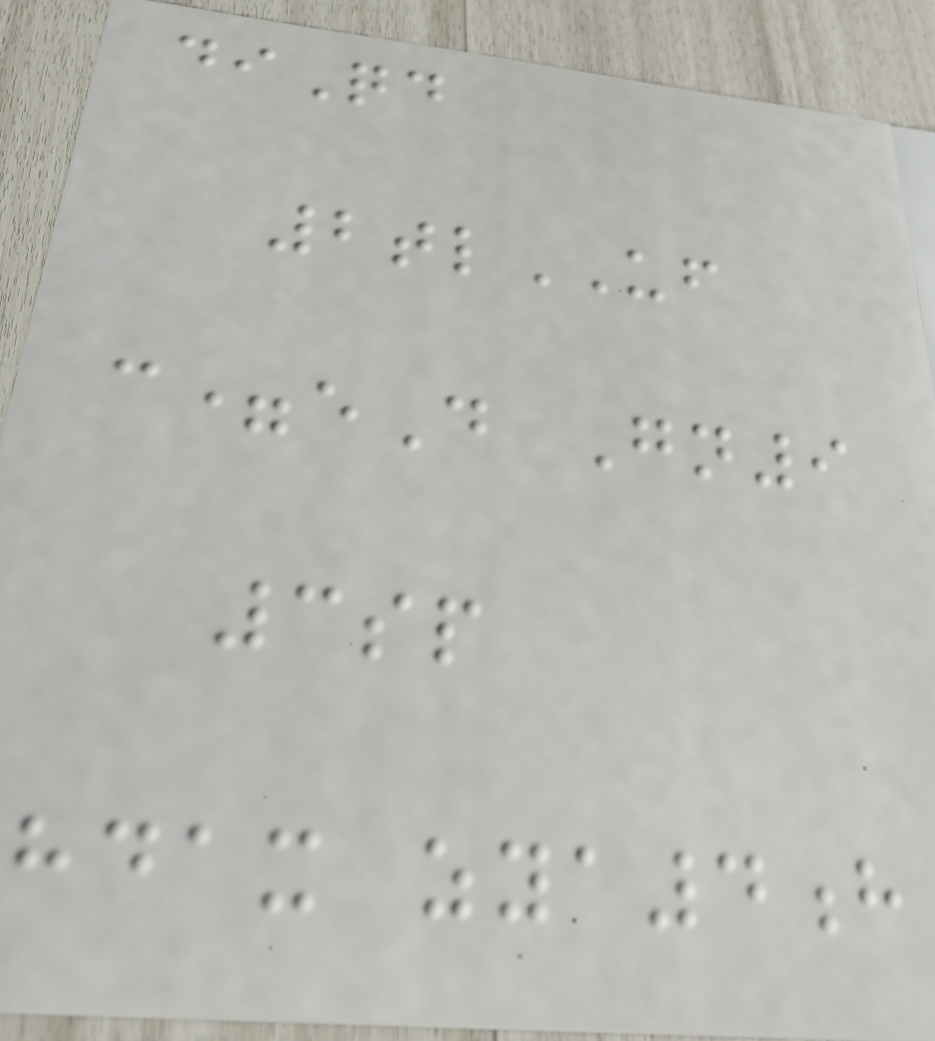diQd
2tlUF
c=eD Gn9
3sp
hdax zya4h
